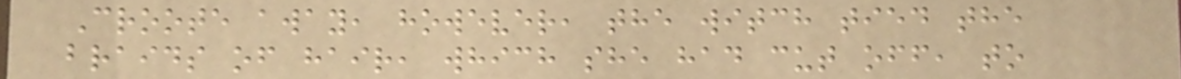Croote away, however, the witch tied the
braids of hair, which she had cut off, to
